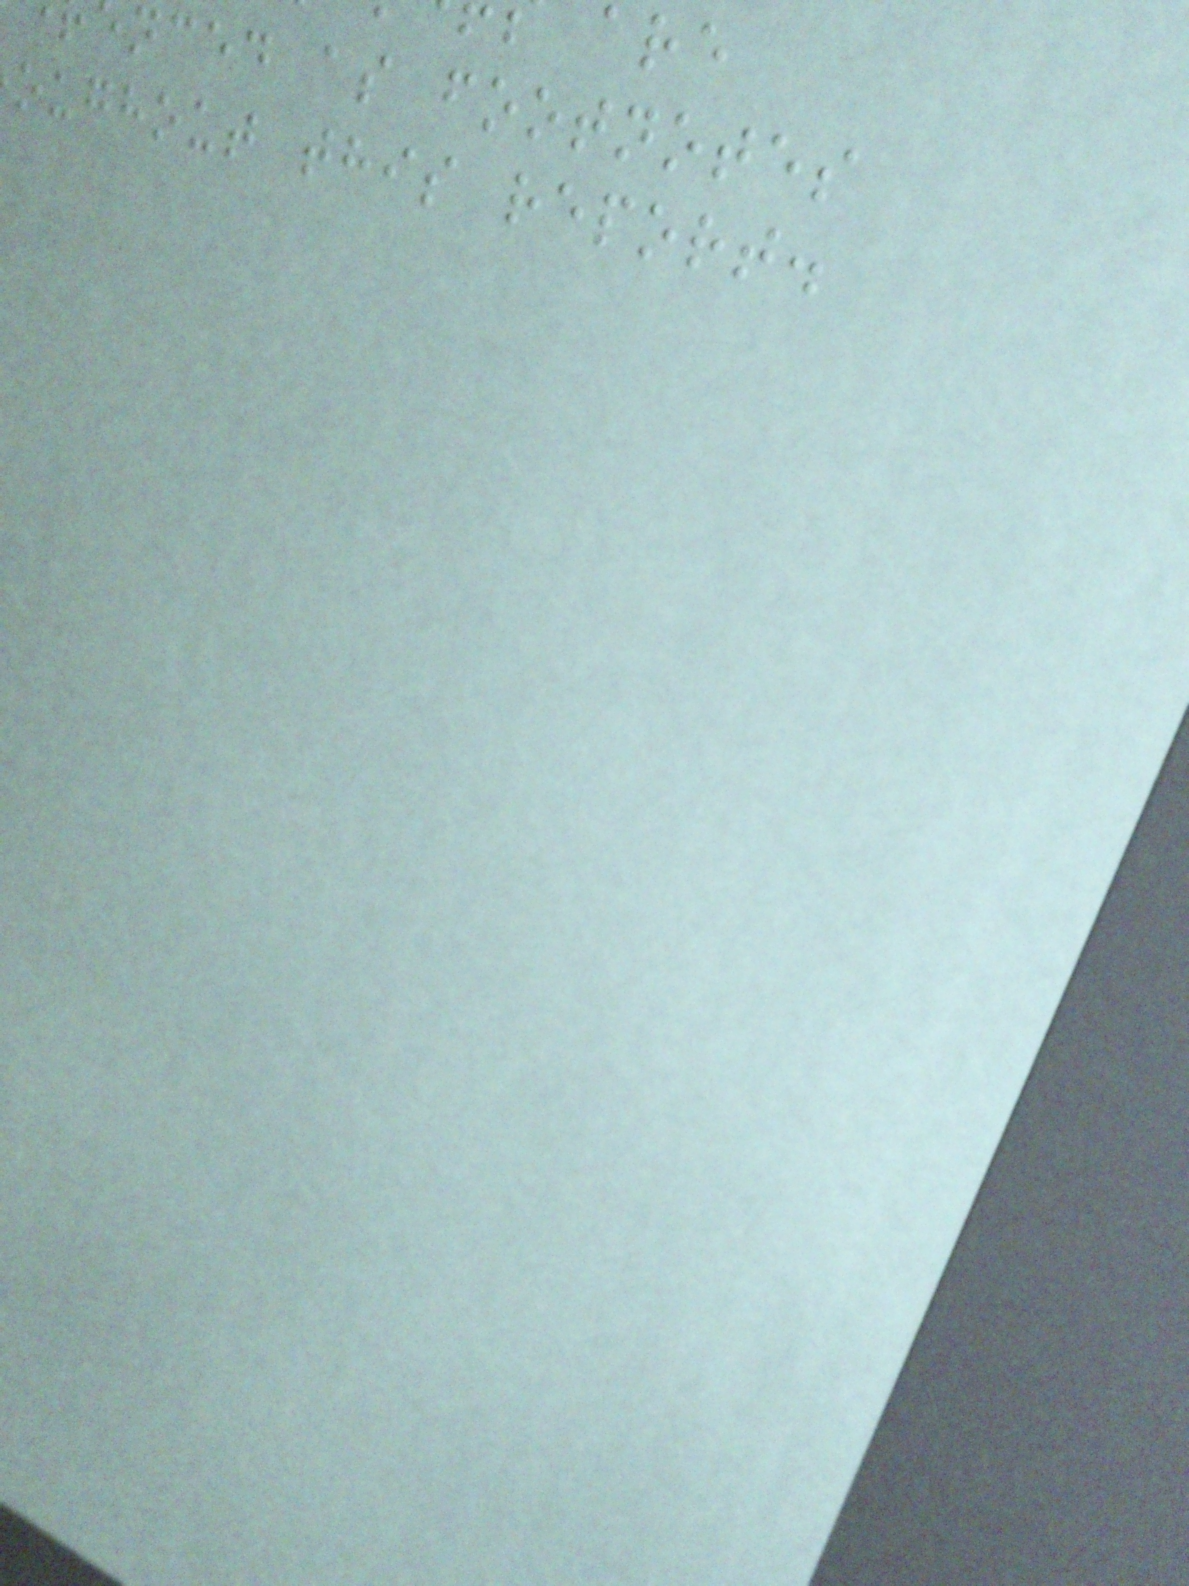nced as footnotes
oughout this report.
